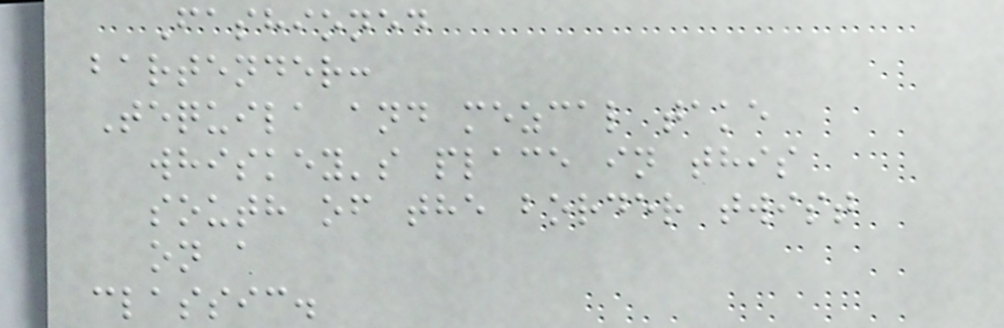Fashioned
bartender:
Tequila and mezcal take
whiskey's place in this
south of the border twist
on a
classic.
